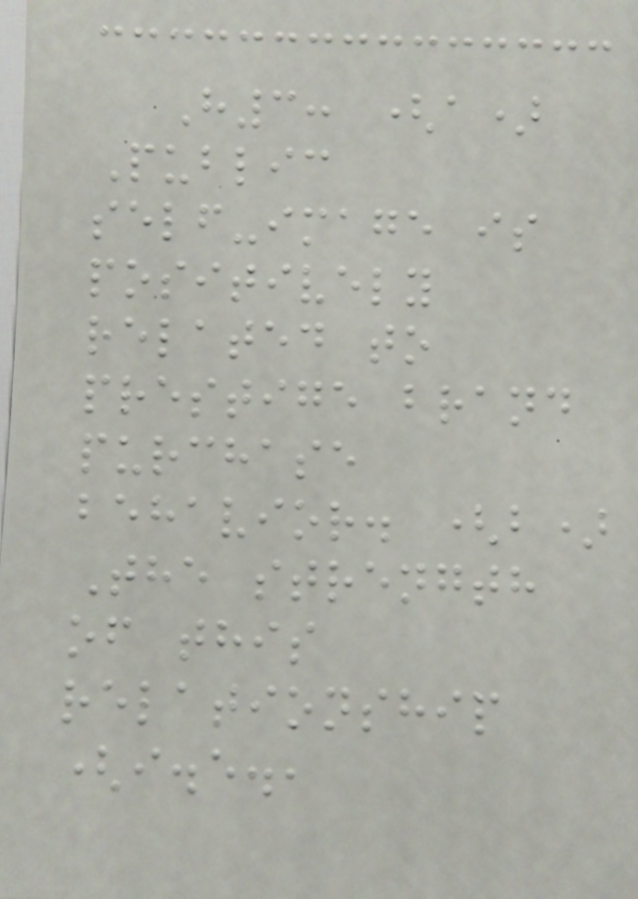H3: (a)
Public
self-image is
positively
related to
prestige brand
purchase
behavior. (b)
The strength
of this
relationship
(i.e.,
